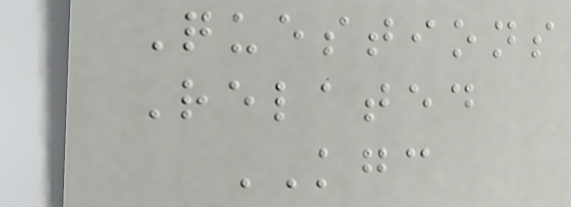Questions
Related
KGC
